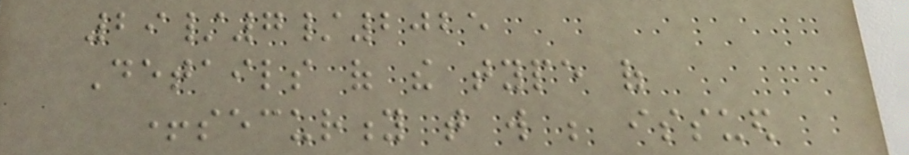29/7/2025
Details of the type of
+security that will be issued
